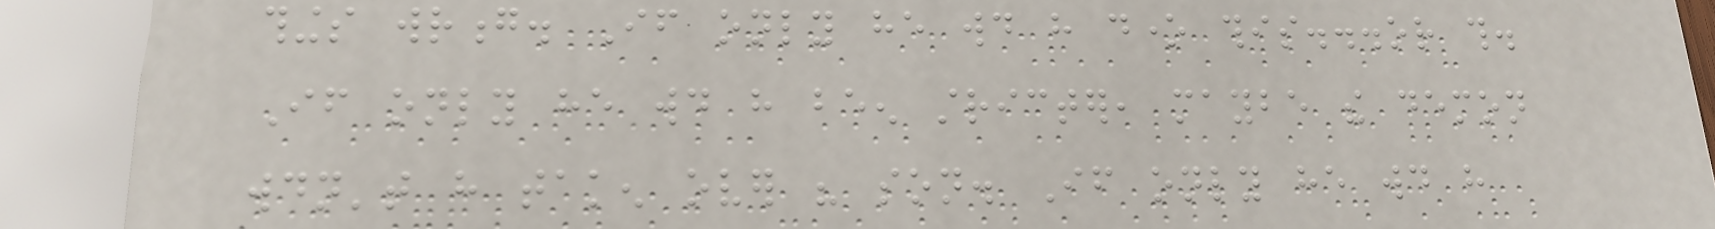things wrong. If only he would have done this...or this.
If only he would have been stricter, maybe the demon
wouldn't have taken over his son. If only he would have
